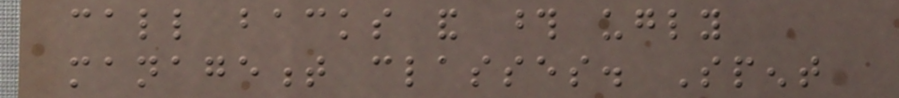call backs and those ugly
management classes. Spent
